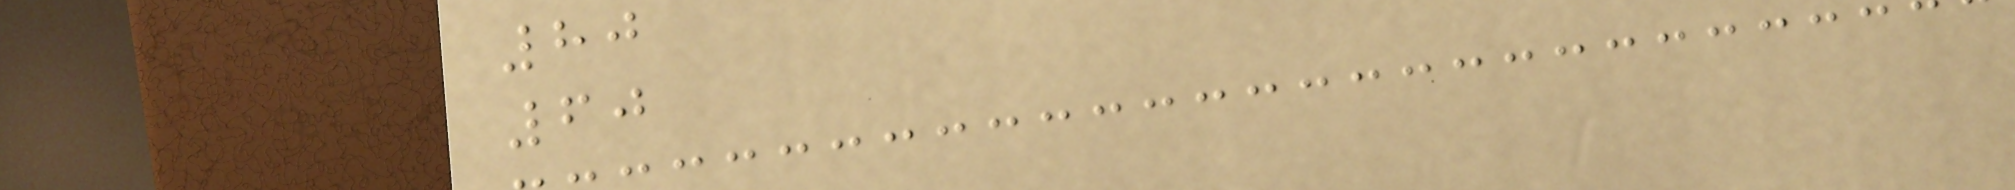80
60
